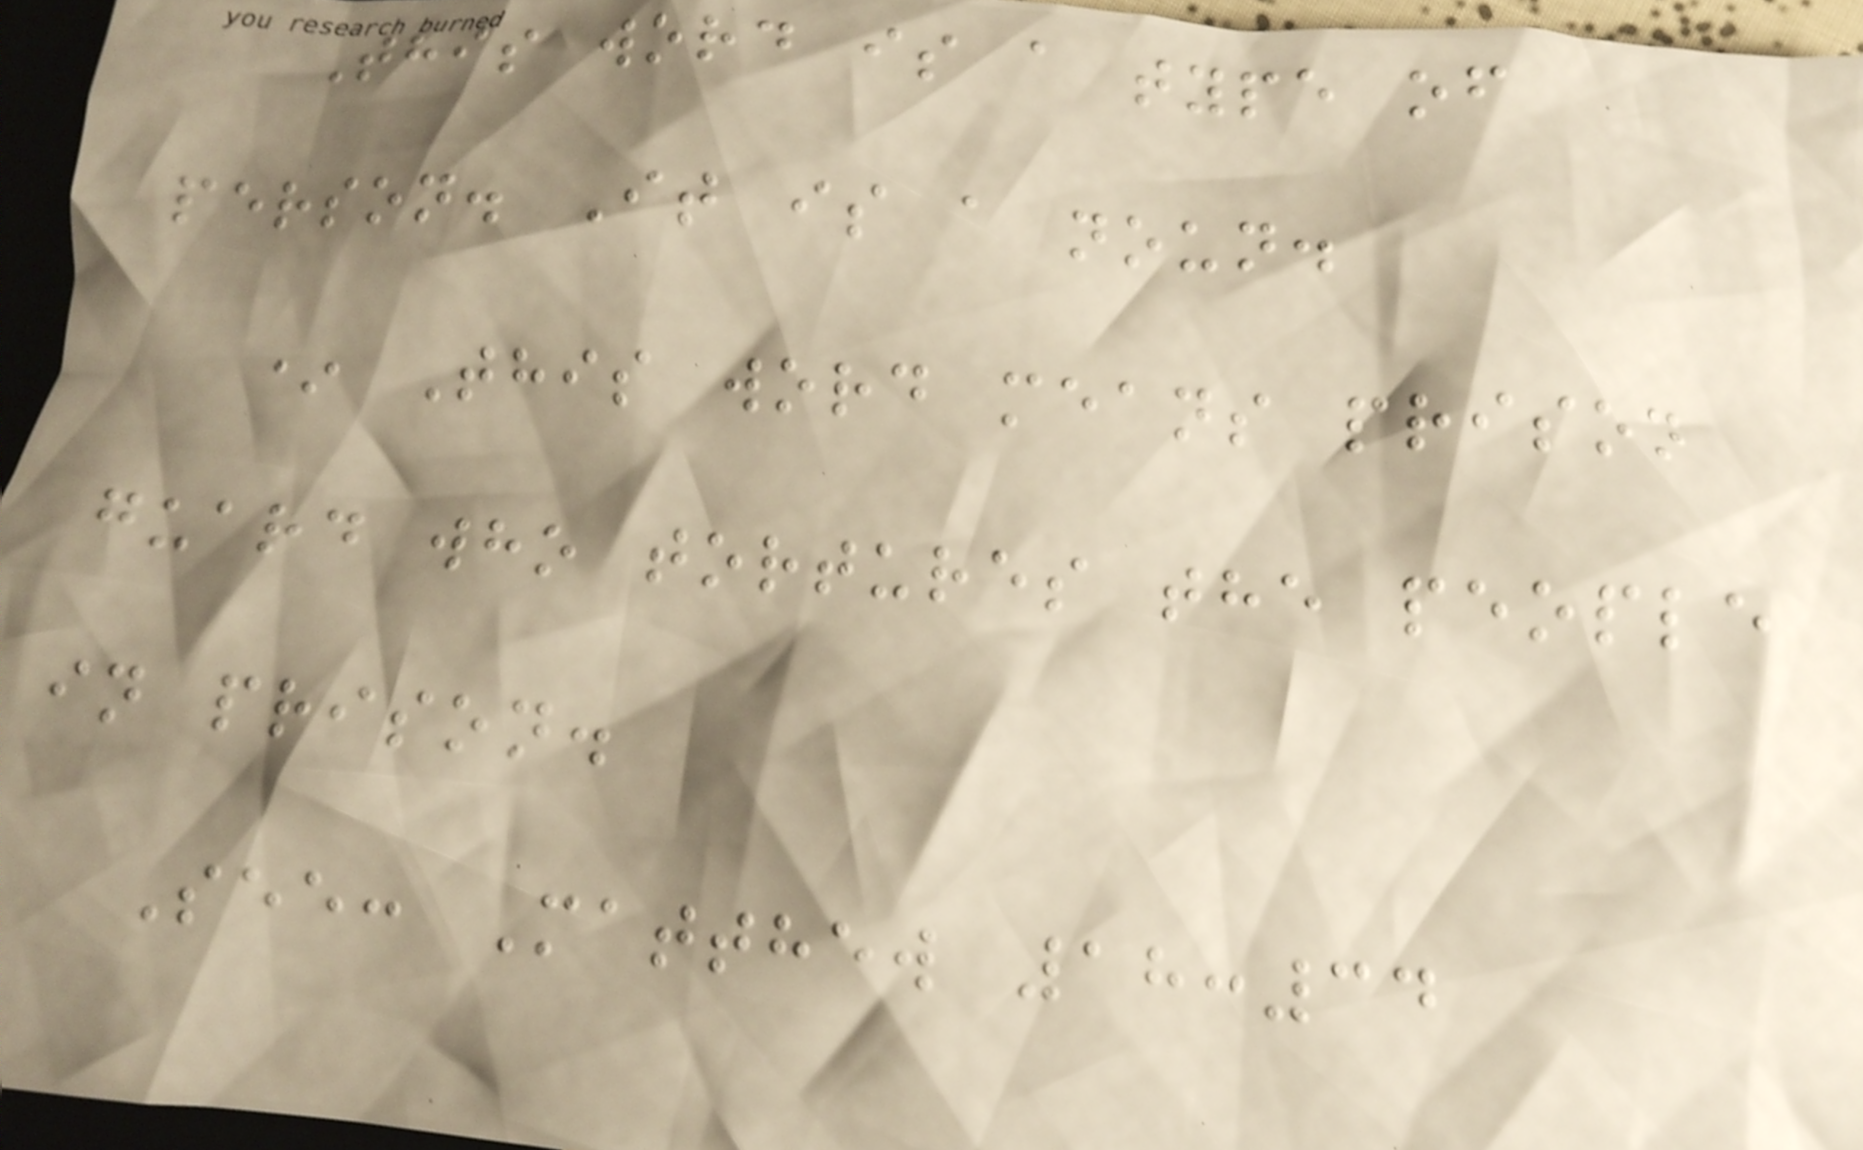This word is a type of
person. It is a noun.
* This word means prison
guard who tortures the people
in prison.
See: Matthew 18:34
